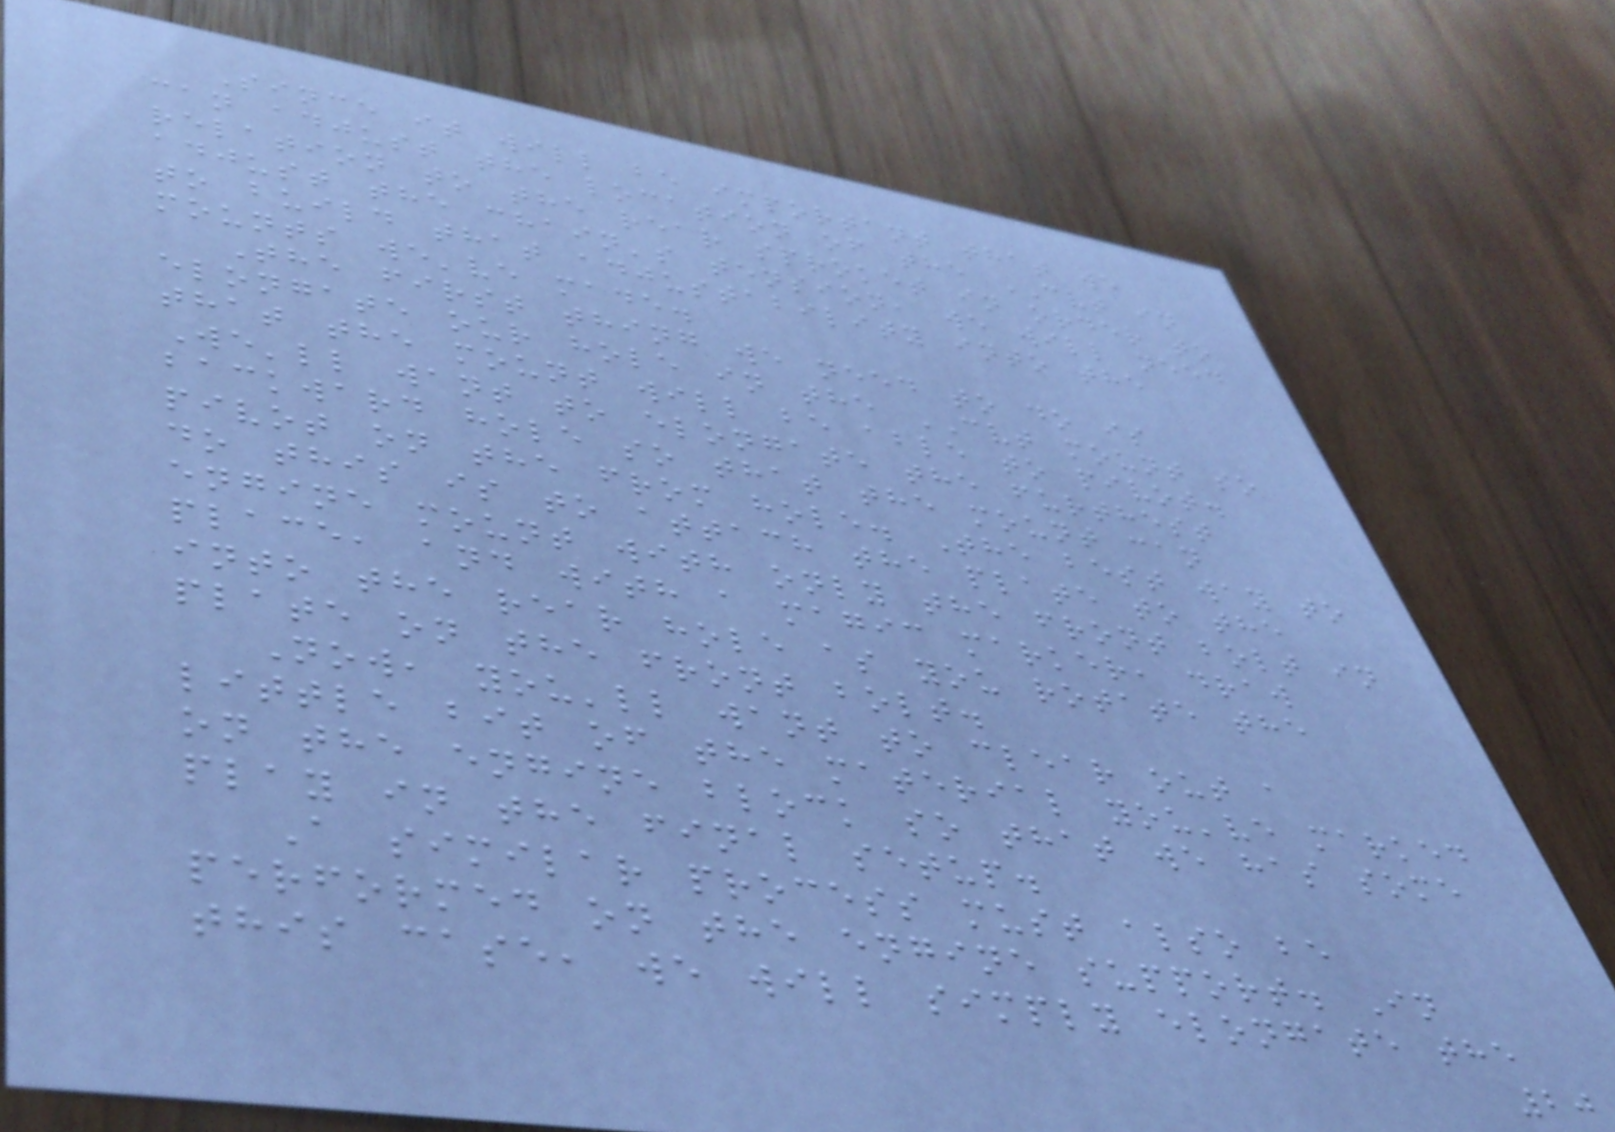Since it will be important that we
can adjust the location of the CVT in
relation to the rear sproket in order to
adjust the chain's tension, we will need
to build that adjustability into the
mounts we've made.
The first thing we need to do is
elongate our hole in the CVT mount so
that the mount will be able to pivot.
We'll want to elongate the furthest
backward hole so that the mount can
pivot on the from hole. The best way to
do this is to attach the plate to the
engine mount with only the front bolt in
place, and with a magic marker, draw
into the rear hole as you rotate the
plate on the front bolt.
Now, you'll want to clear out a
little bit of the material you've marked
on the engine block so that we has some
play in the final setup.
A similar process must also be
performed on the engine support. In
this case, we will simply elongate the
20
